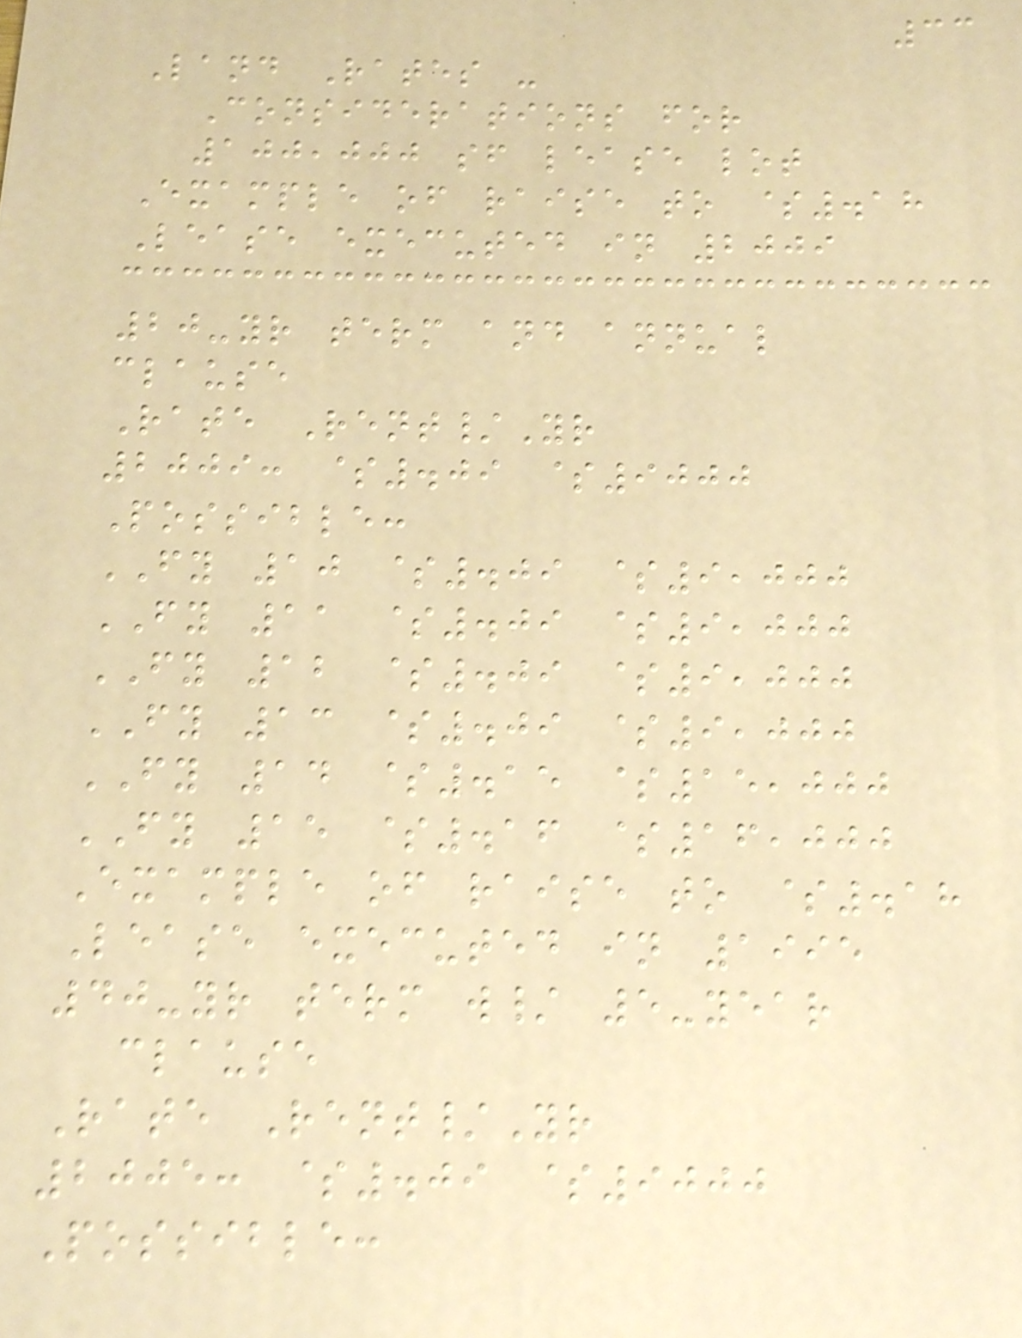33
Land Rates -
Considerations for
100,000 sf lease lot
Example of raise to $.18
Lease executed in 2009
20-yr term and annual
clause
Rate Rent/Yr
2009: $.09 $9000
Possible:
FY 10 $.09 $9,000
FY 11 $.09 $9,000
FY 12 $.09 $9,000
FY 13 $.09 $9,000
FY 14 $.15 $15,000
FY 15 $.16 $16,000
Example of raise to $.18
Lease executed in 1995
40-yr term w/ 5-year
clause
Rate Rent/Yr
2005: $.09 $9000
Possible:
